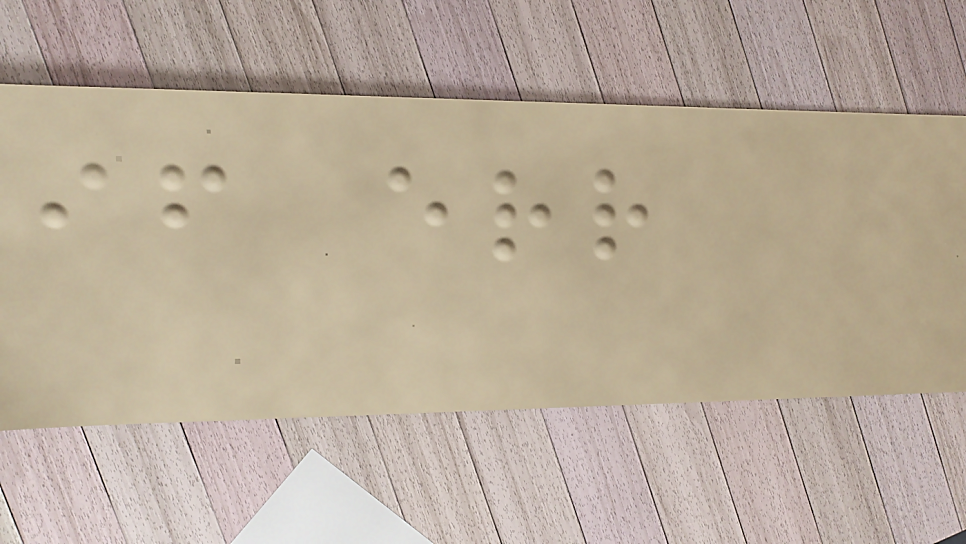if err
